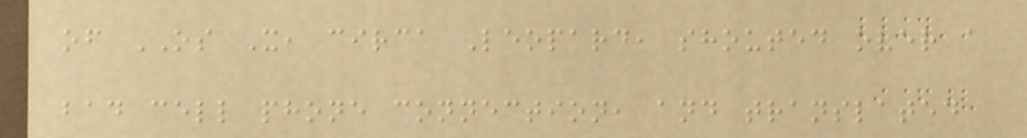of OS X, circa Leopard, shouted over a
bad cell phone connection, and translated
